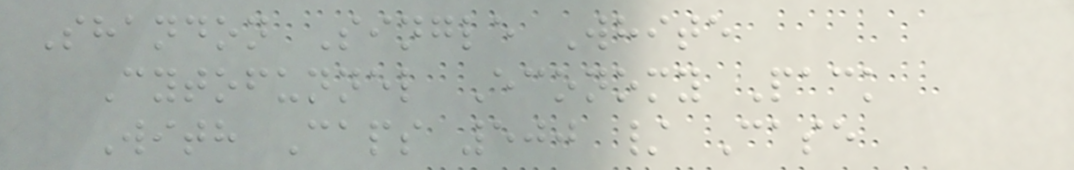Shandon Single White
Cytofunnel Economy Pack
With Caps 500 / Case
